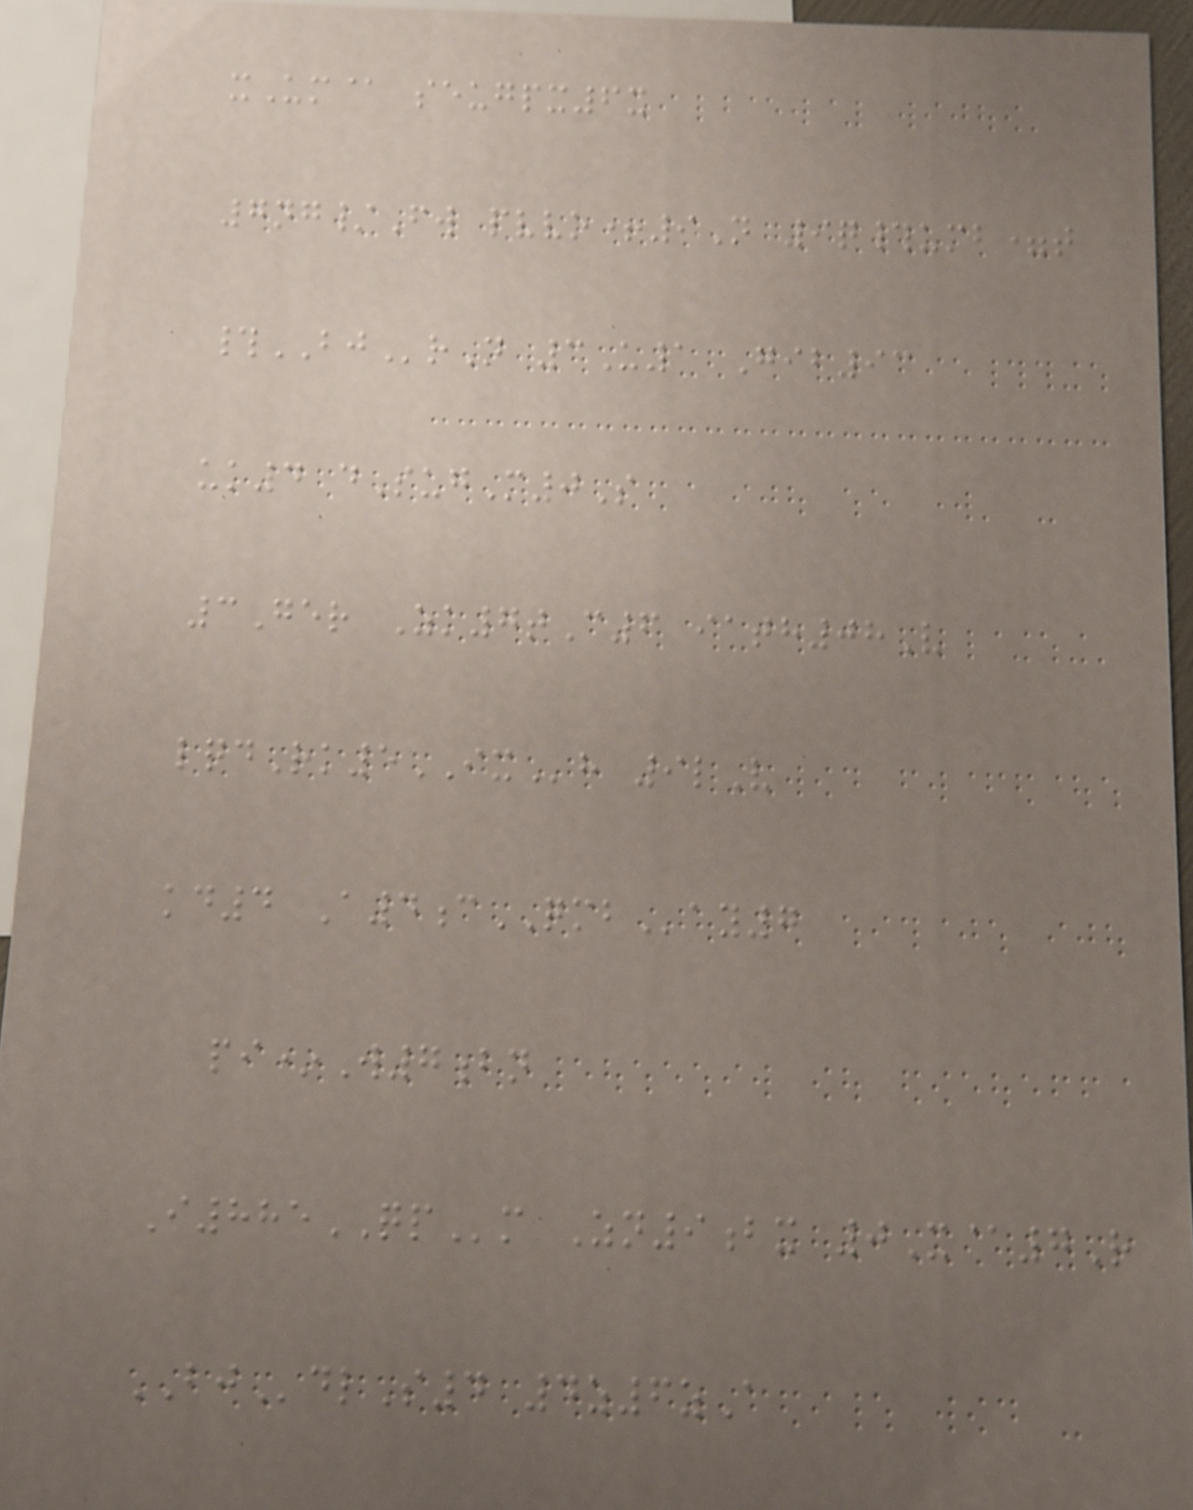xUm@ seugpx6x
7ng/Fw pvvo+9N 9q#umb=t
#BJrN 3U1 Gib93
uk4 dSugM0S
3Ger Zk7tC6 iath08V
lqdRk5IXh 9lV
kd4 A4cQMBay7
pi*W7bn
I885QPm Zn9bx 0X@7R
BJdlS4 4z6zA
